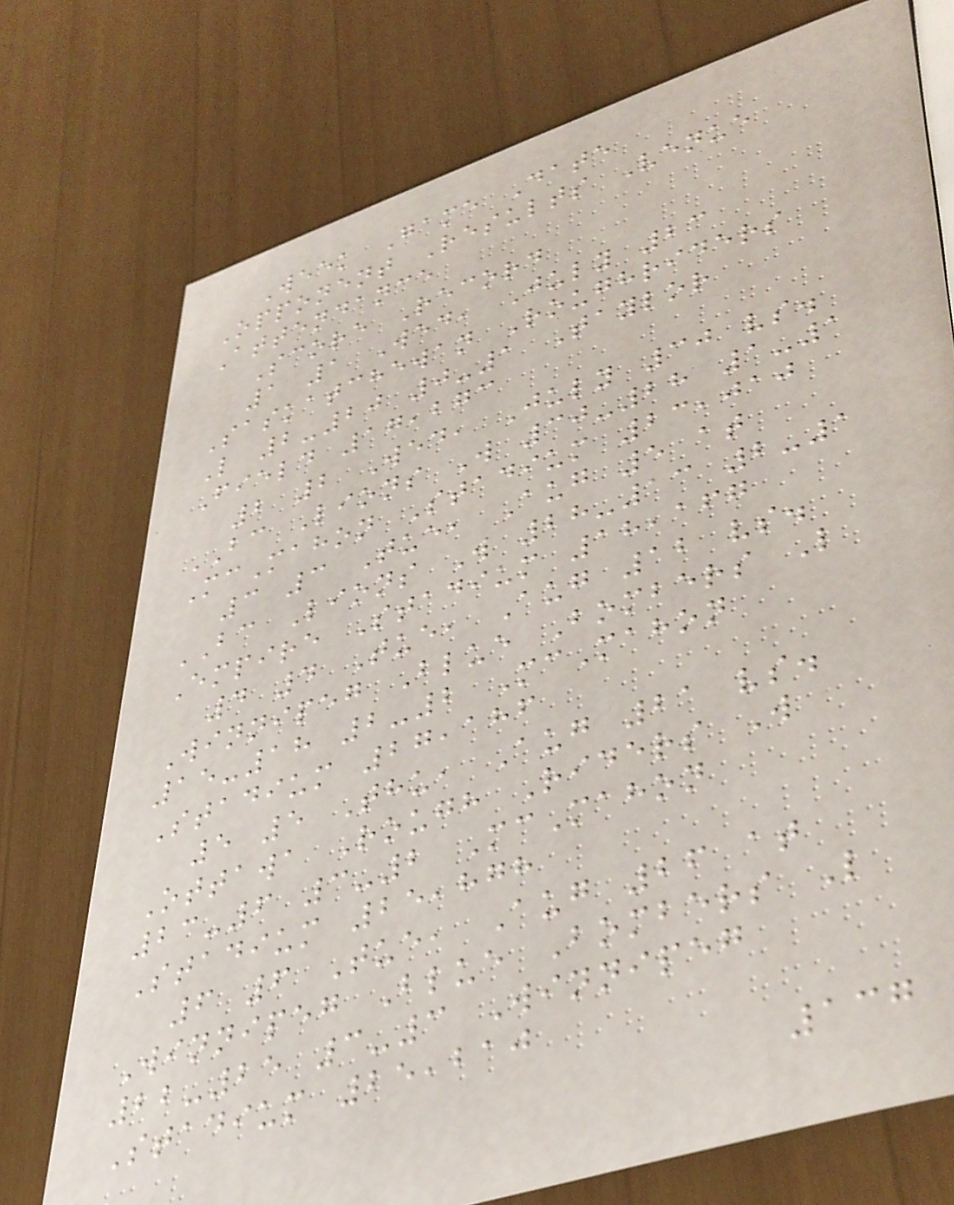Week Game Date
Opponent Results Venue
Attendance
Score Record
1 1 Wed, July 23
Saskatchewan Roughriders
L 2-20 0-1 Taylor
Field 17,273
2 2 Wed, July 30 vs.
BC Lions W 30-28 1-1
McMahon Stadium 23,010
3 3 Tue, Aug 5 at
BC Lions W 28-13 2-1
Empire Stadium 18,167
4 4 Tue, Aug 12 vs.
Winnipeg Blue Bombers L
15-18 2-2 McMahon
Stadium 27,186
5 5 Thu, Aug 21 vs.
Ottawa Rough Riders W
23-6 3-2 McMahon
Stadium 25,878
6 6 Tue, Aug 26 at
Winnipeg Blue Bombers L
22-25 3-3 Winnipeg
Stadium 25,210
137
